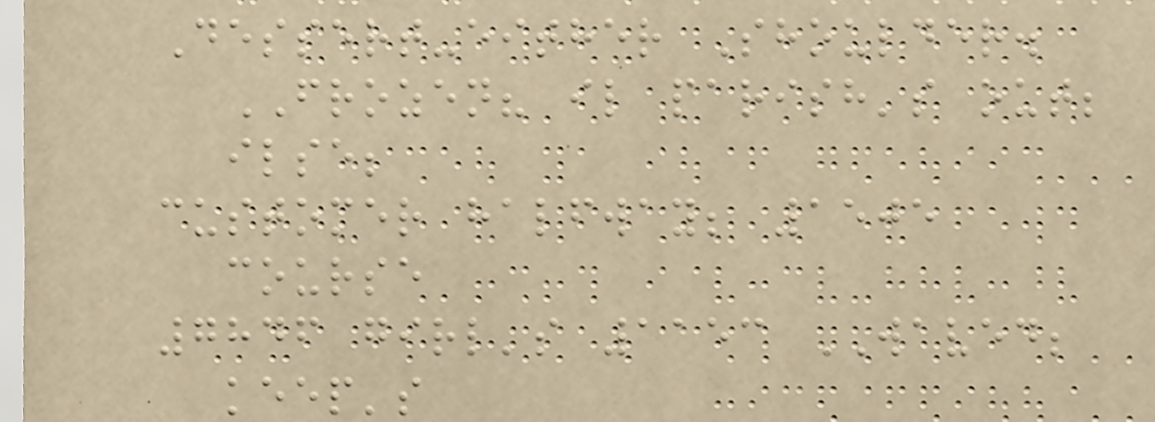Dessert-either Shoulder.
FROZEN? il parish's out;
ilse;
customer halfway; 1505
course
7846 girl's 1153 WAVED;
keep's
